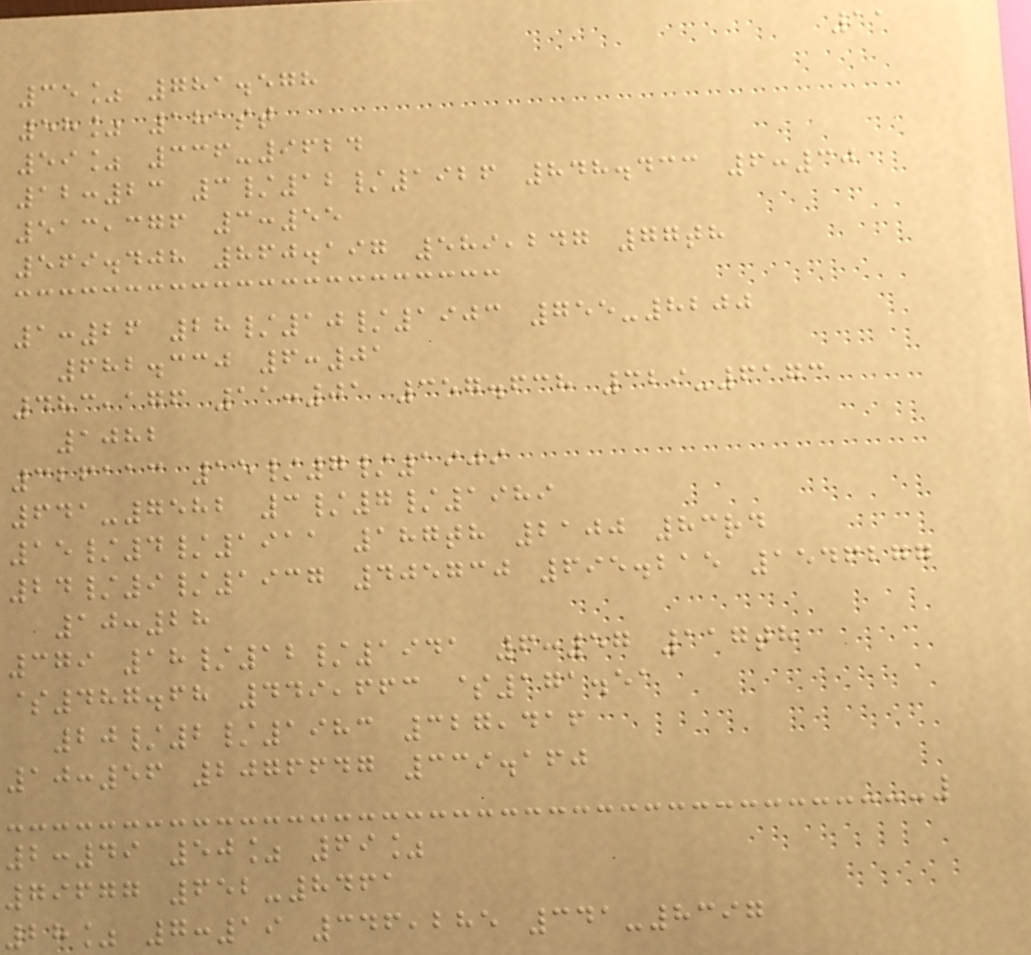11
35% 781.578
58% 181st
59% 336-9624
12:23 3/12/1926 848.433 6:30
513,376 3:55
569.408 860.197 589,247 77th
1:26 28/10/1903 755-8200
682.330 6:01
483,176 11:01 357.638 329-6173
1082
326113 15/7/1909
641-7582 3/7/1989
15/4/1911 187th 2100 83rd
24/9/1937 405730 695.215 1546277
10:28
379 18/12/1941 6:57 117th
$487.68 449,663 $171.51
20/2/1983 327,416
10:56 2076647 339.160
2:49 50% 69%
79677 652-8461
28% 7:19 346,285 341-8397
